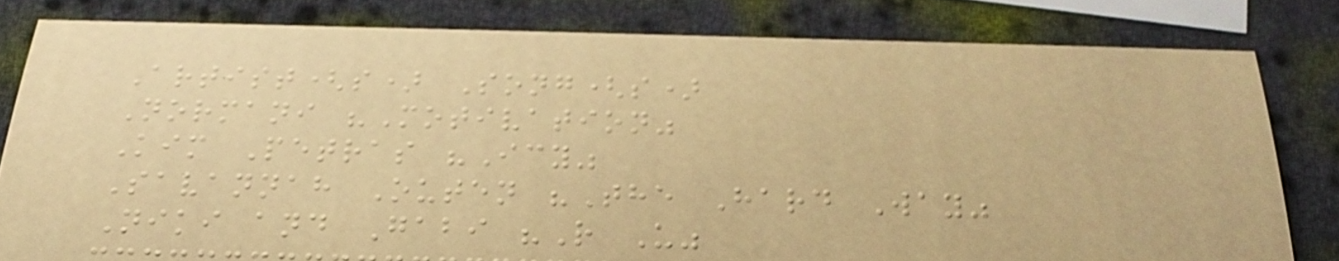Artist(s) Song(s)
Normani "Motivation"
Kim Petras "Icy"
Savannah Outen "The Hard Way"
Niki and Gabi "R U"
